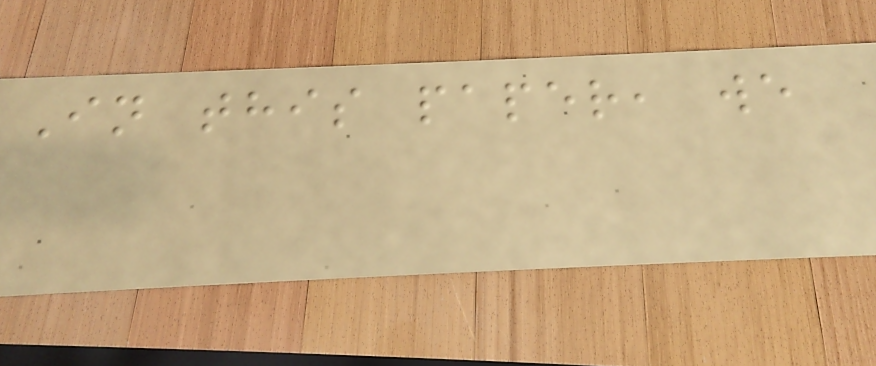In this paper, we
